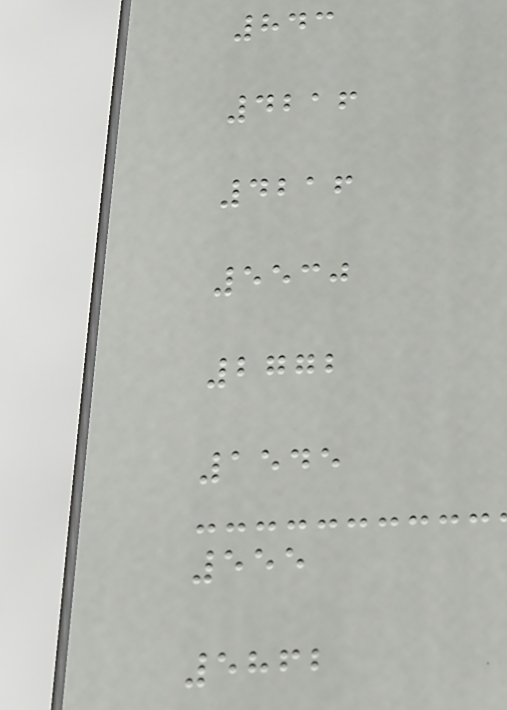843
4216
4216
5530
2772
1545
555
5862
